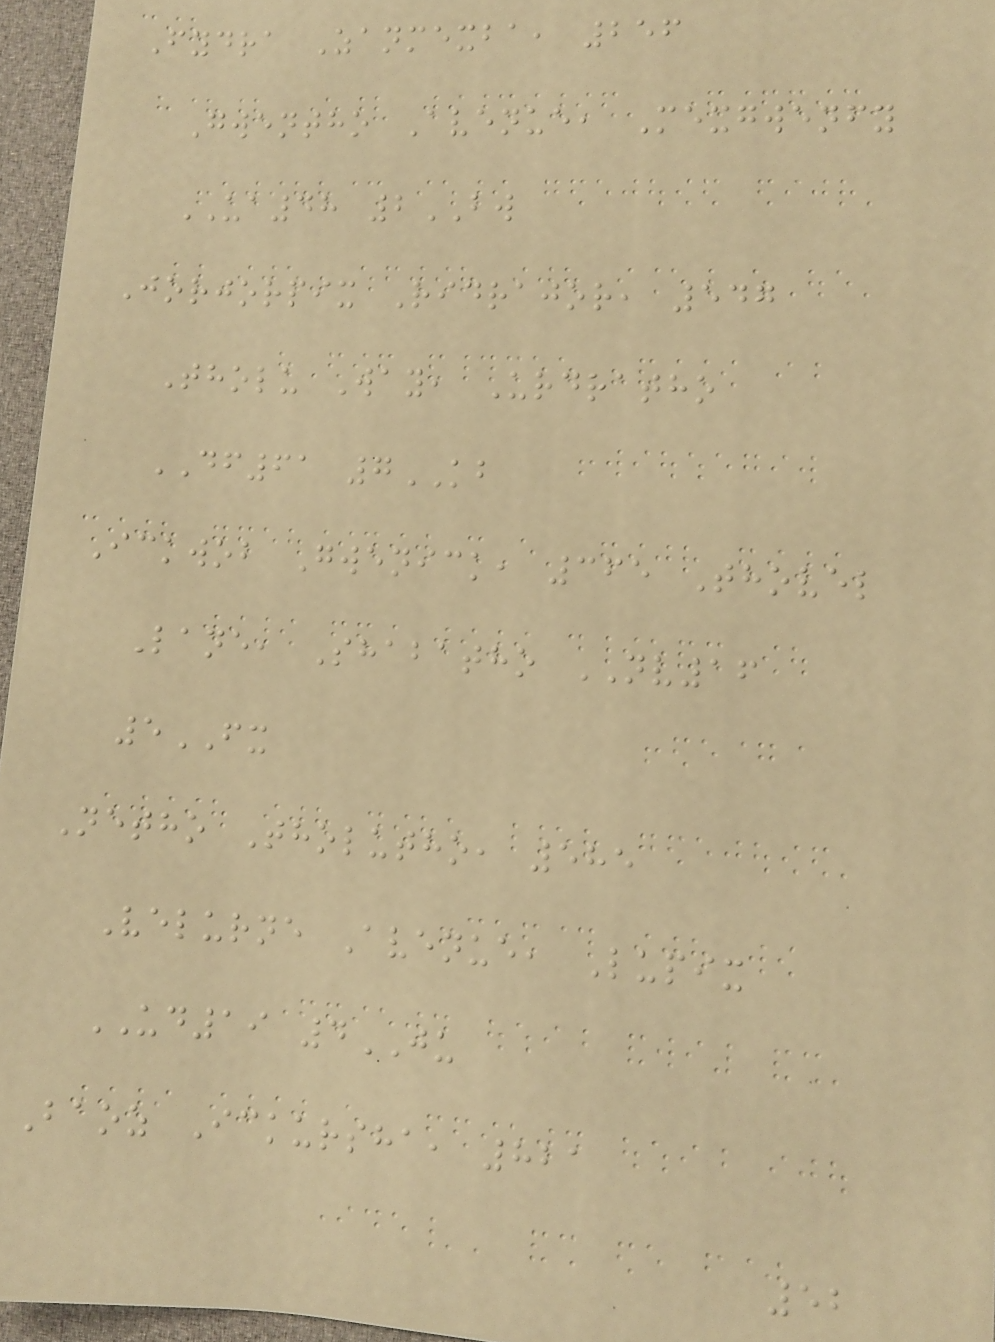Fydra Zanmexba, 256
Gwentho Avenue, Mexgwenfy
UA48 2BW
Jorjorpix Ridrajor, 547
Tholu Way, Urdratho
DF61 7KB
Ickwob Gwenick, 365 Thovel
Lane, Shabatho NV16
5FX
Netho Tholutho, 585
Velurne Avenue, Lupix
UD19 4JU
Baoz Ickursha, 821
52
